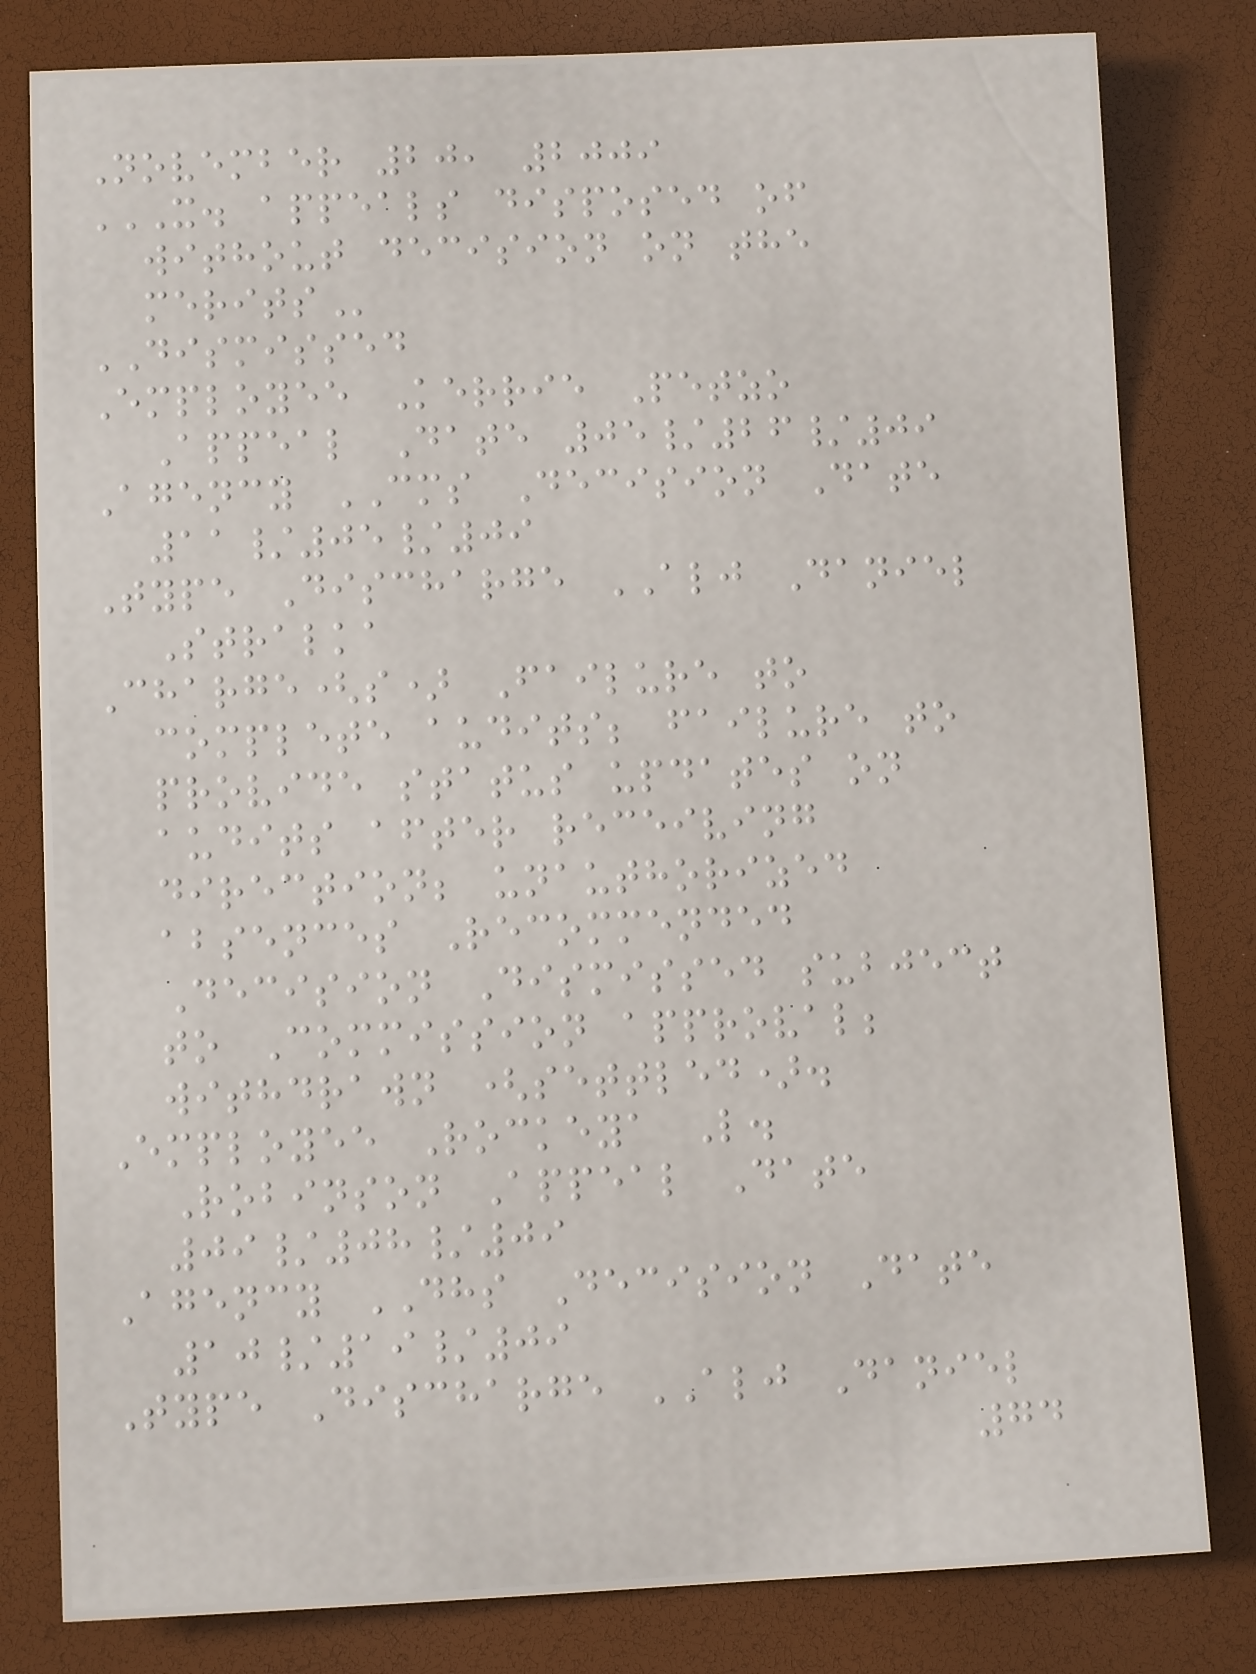November 20, 2009
X. APPEALS DISPOSED OF
WITHOUT DECISION ON THE
MERITS
DISMISSED
Employee Kerrie Petzo
Appeal Date 05/26/09
Agency CMS Decision Date
11/05/09
Type Discharge ALJ Daniel
Stralka
Charge(s) Failure to
complete audits; failure to
provide status updates on
audits after receiving
direction; unauthorized
absences Recommended
Decision Dismissed subject
to Commission approval;
withdrawn (settled).
Employee Rockeya L.
Robinson Appeal Date
09/08/09
Agency DHS Decision Date
10/19/09
Type Discharge ALJ Daniel
74
